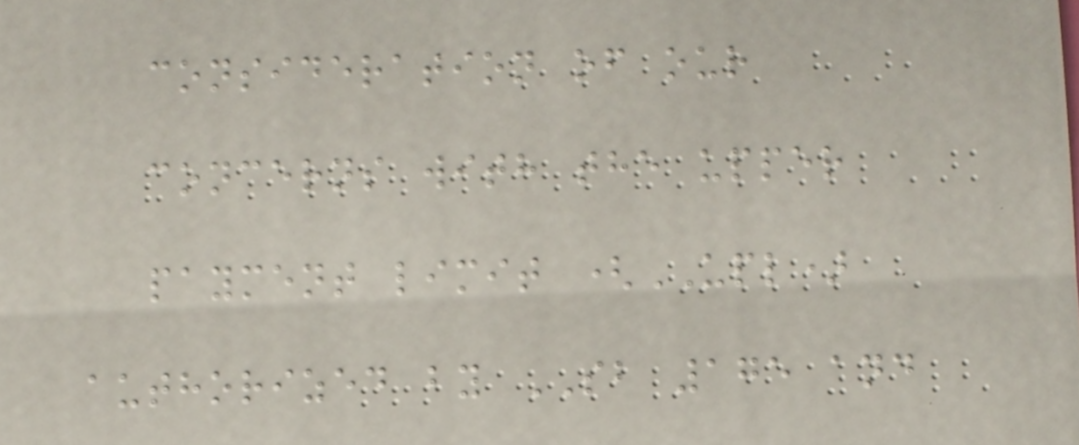consideration of our
concerns with the upper
payment limit (UPL)
authorized by SB 175 and
